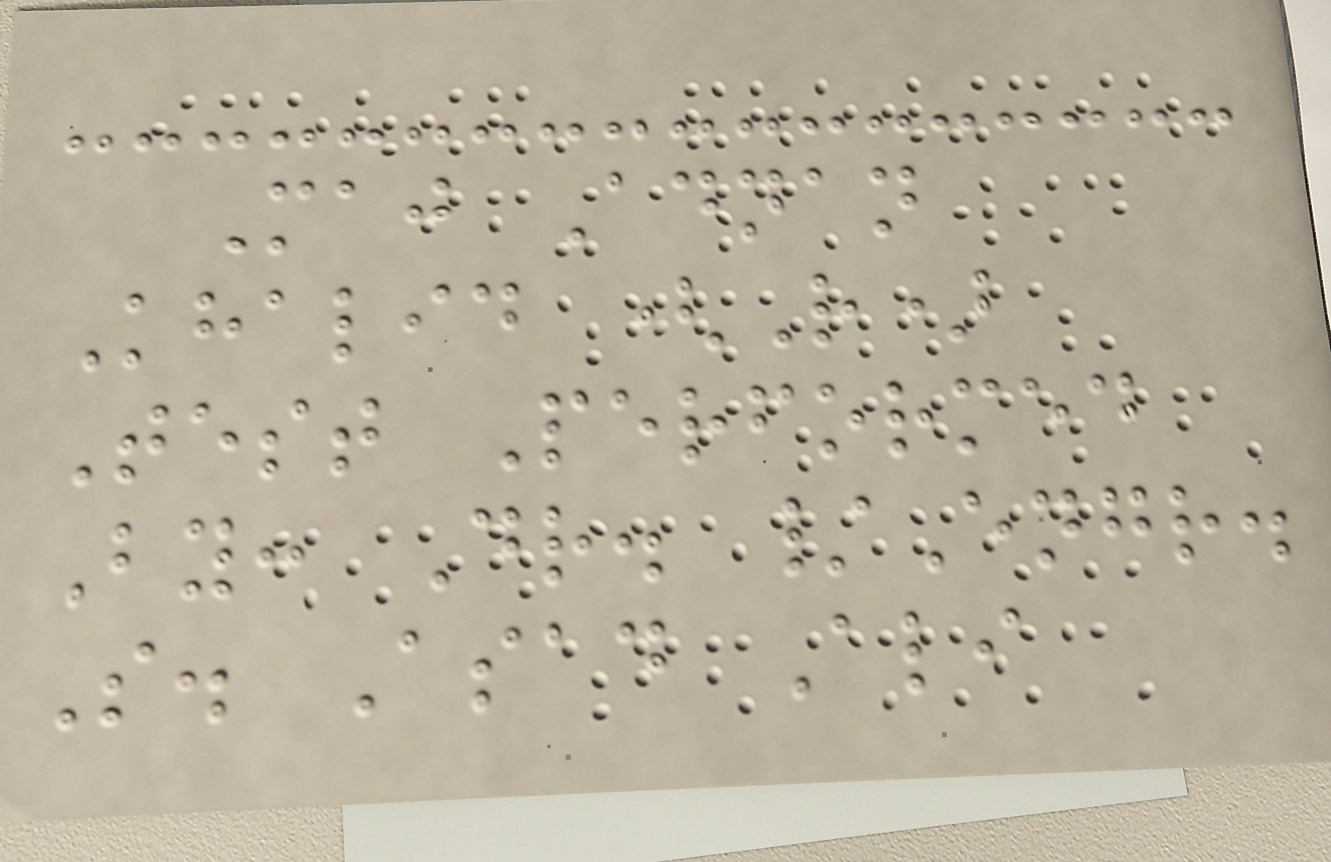Maj Adnan
Khalid (R)
Test Performed
By: Dr. /Engr.
S. Asad Ali
